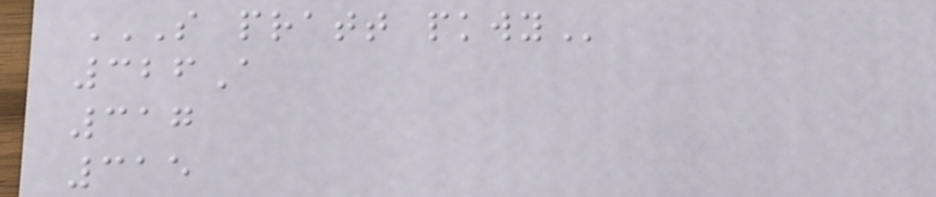S PRATT PKWY
326A
317
315
